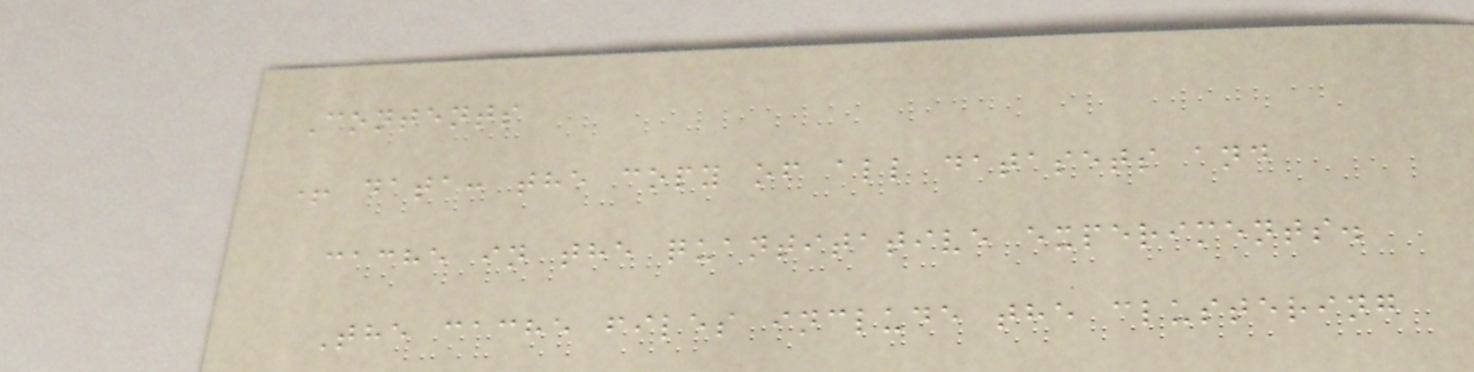Contents
+ data: the copy of all datasets and
cache in the quantitative experiments.
The cache files include the clustering
